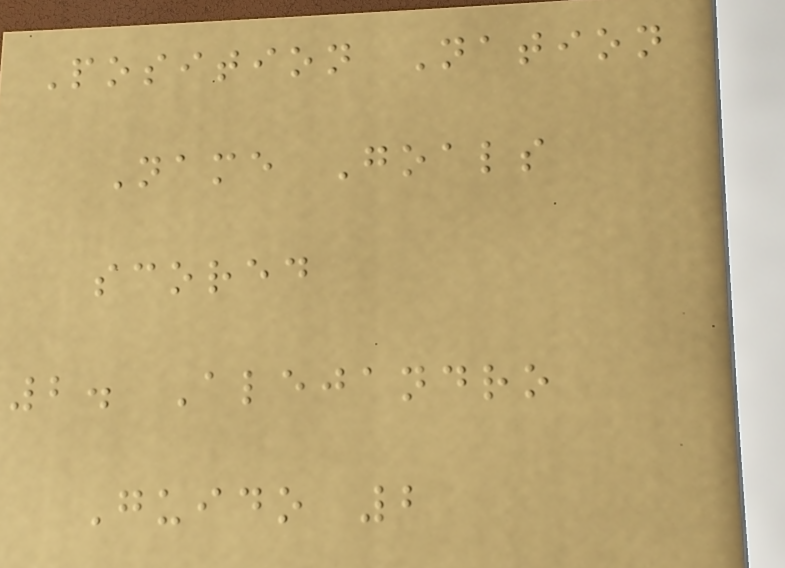Position Nation
Name Goals
scored
2. Alejandro
Guido 2
